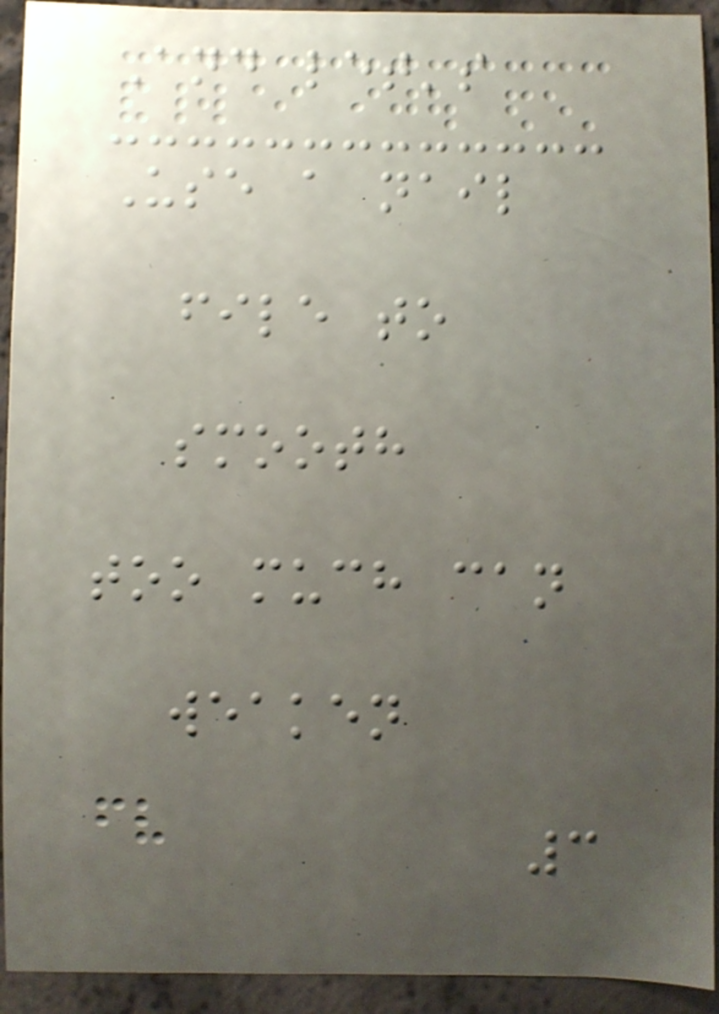And let's
Use a nail
file to
smooth
too much can
weaken
3
